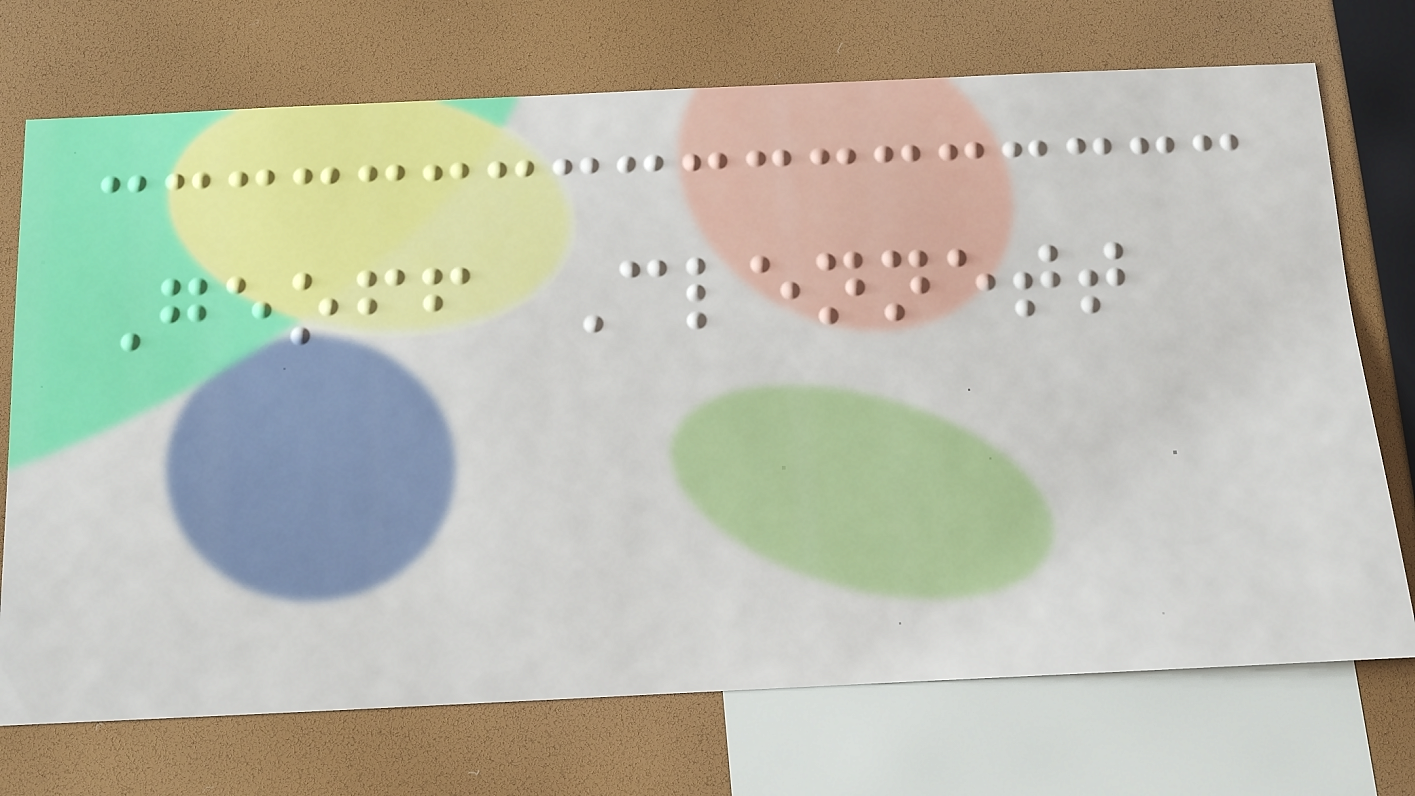Geoff Clennett
